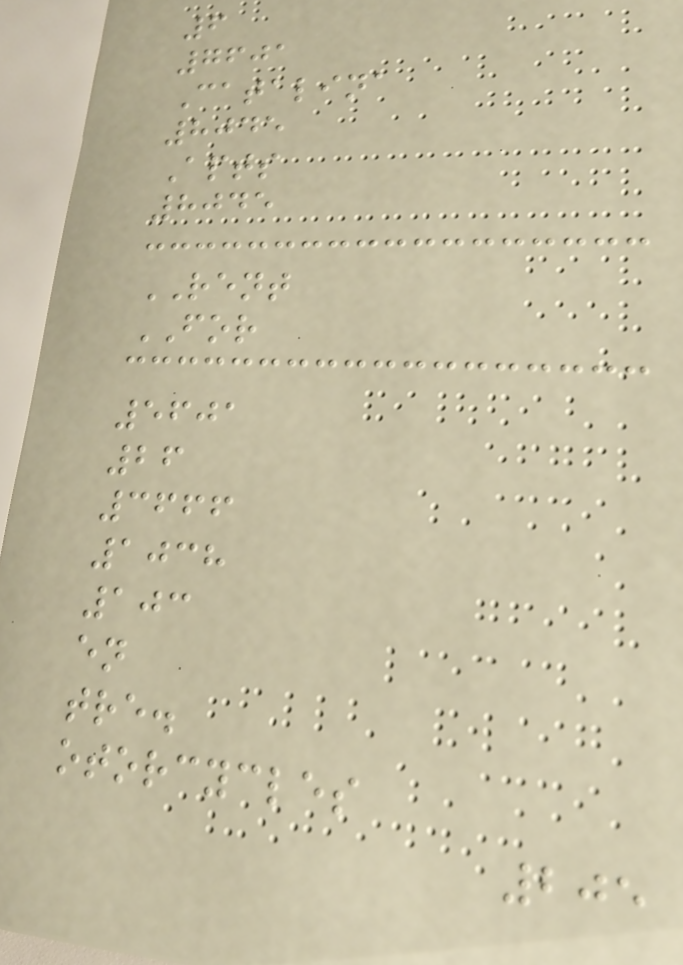6
7601
Catalina
8045
Apts
8045
RENT
FOR
5601
26
3666
1038
103
en
tre.
otorcycles
205
